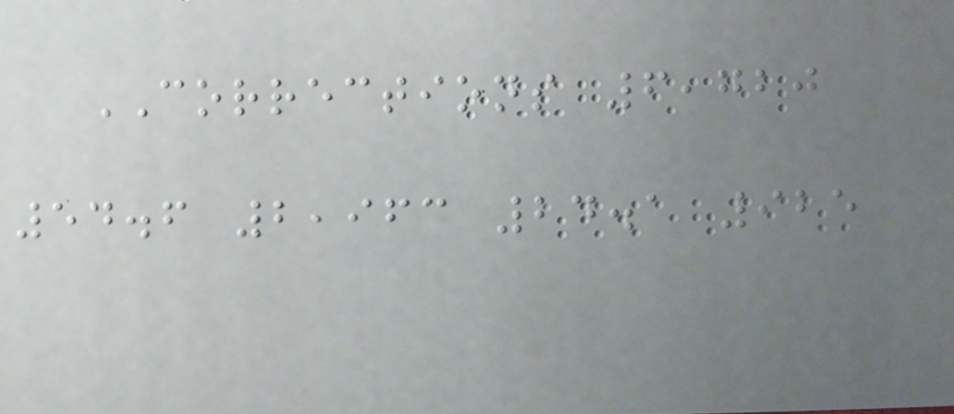CORRECTIONS 6,720
54.6 2,963 24.1 925
